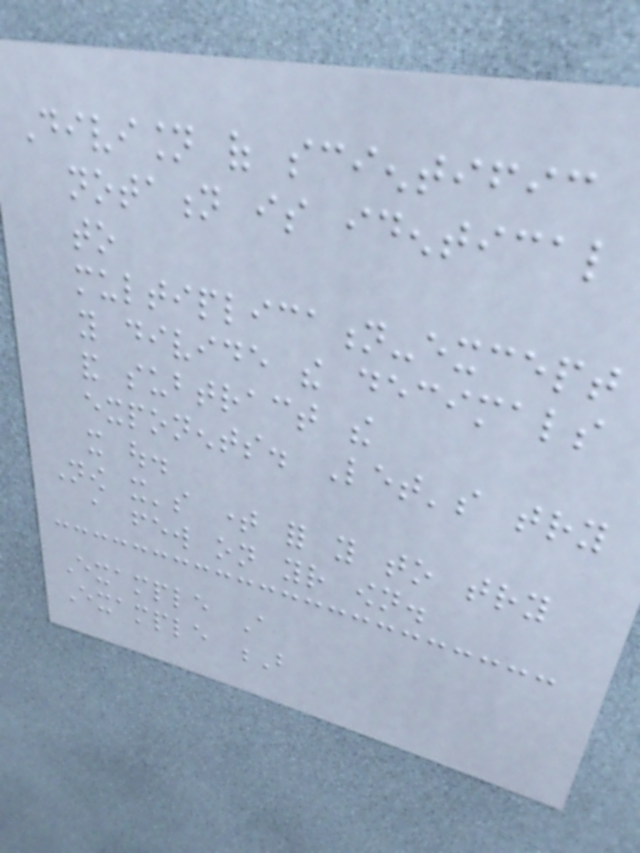Division of scientific
notation is identical
to
multiplication-except
you divide the decimals
and subtract the
exponents. Let's try
it out.
Now it's time for you to try
a few on your own.
Example A
Example B
